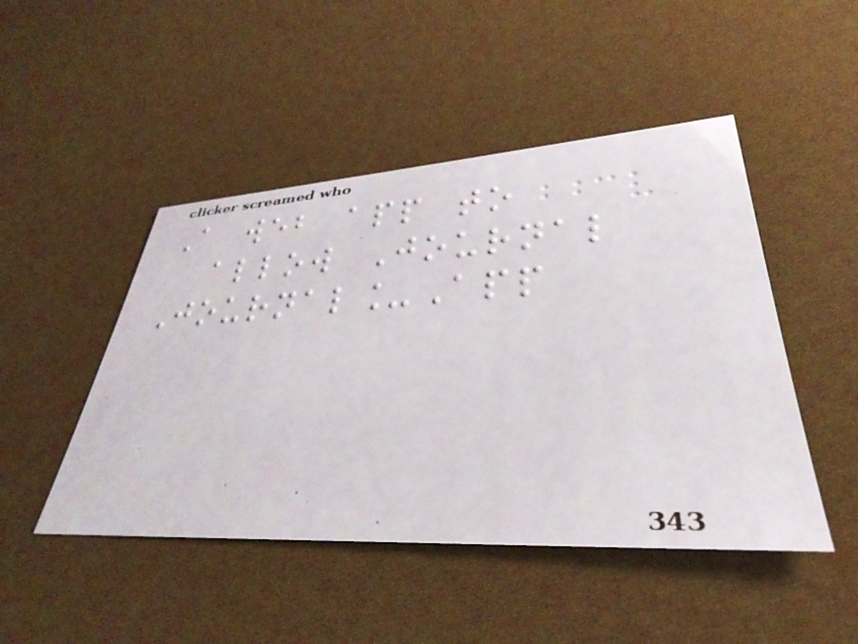A web app to
allow Journal
Journal_App
